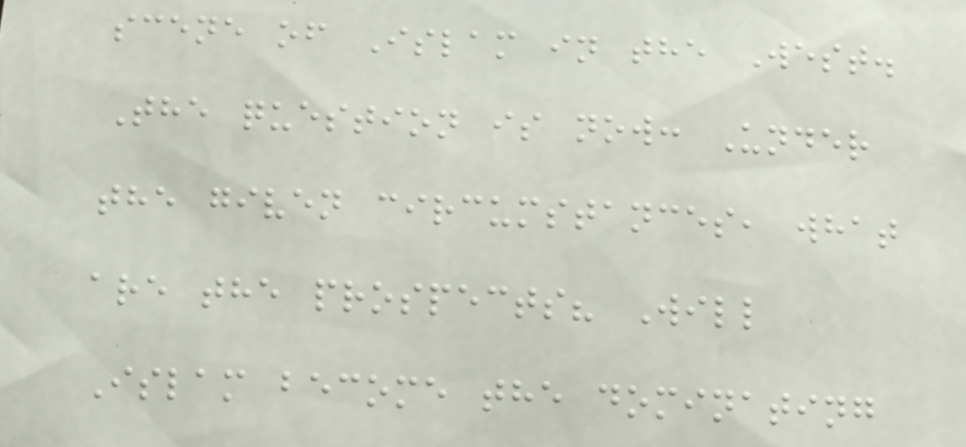scene of Islam in the West.
The question is now: Under
the given circumstances, what
are the prospects? Will
Islam become the dominating
